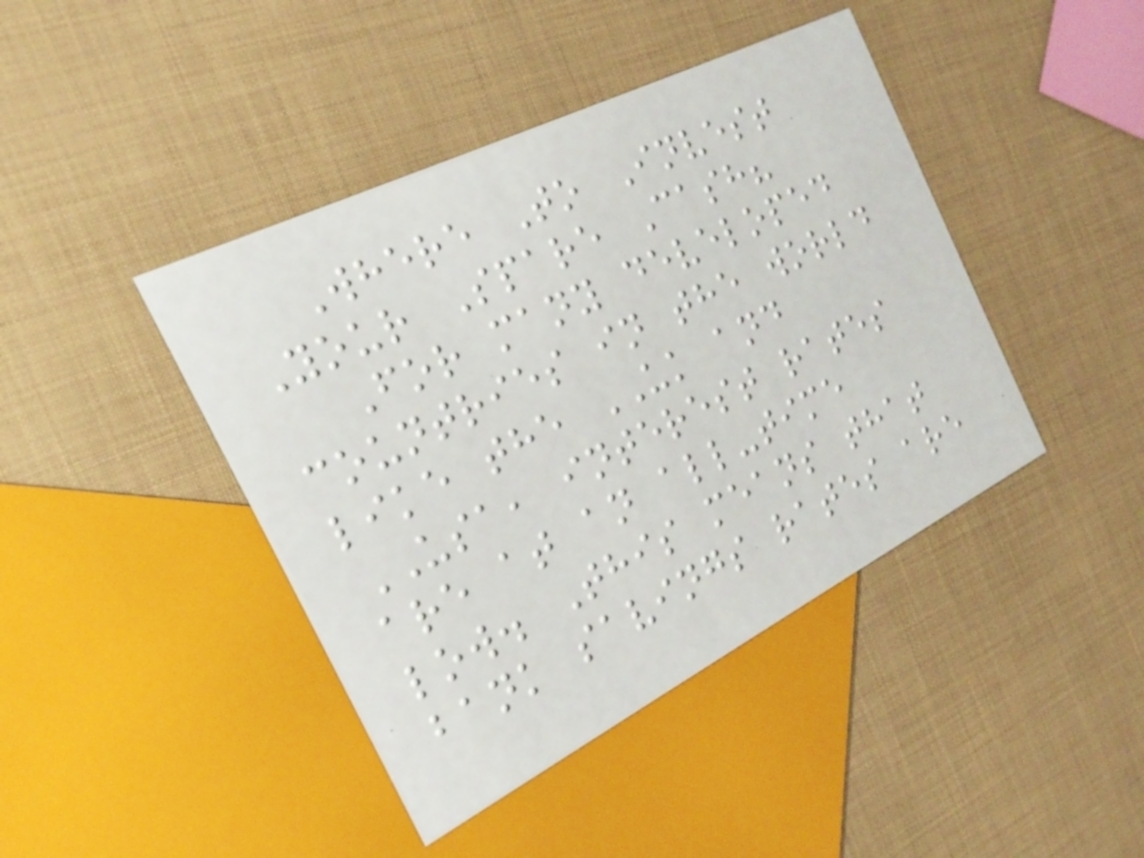Where To Invest
Your Spare Cash?
For many developed
countries in the world
like the UK and
USA, interest rates
are at an all-time
low. This means that
bank savings rates are
